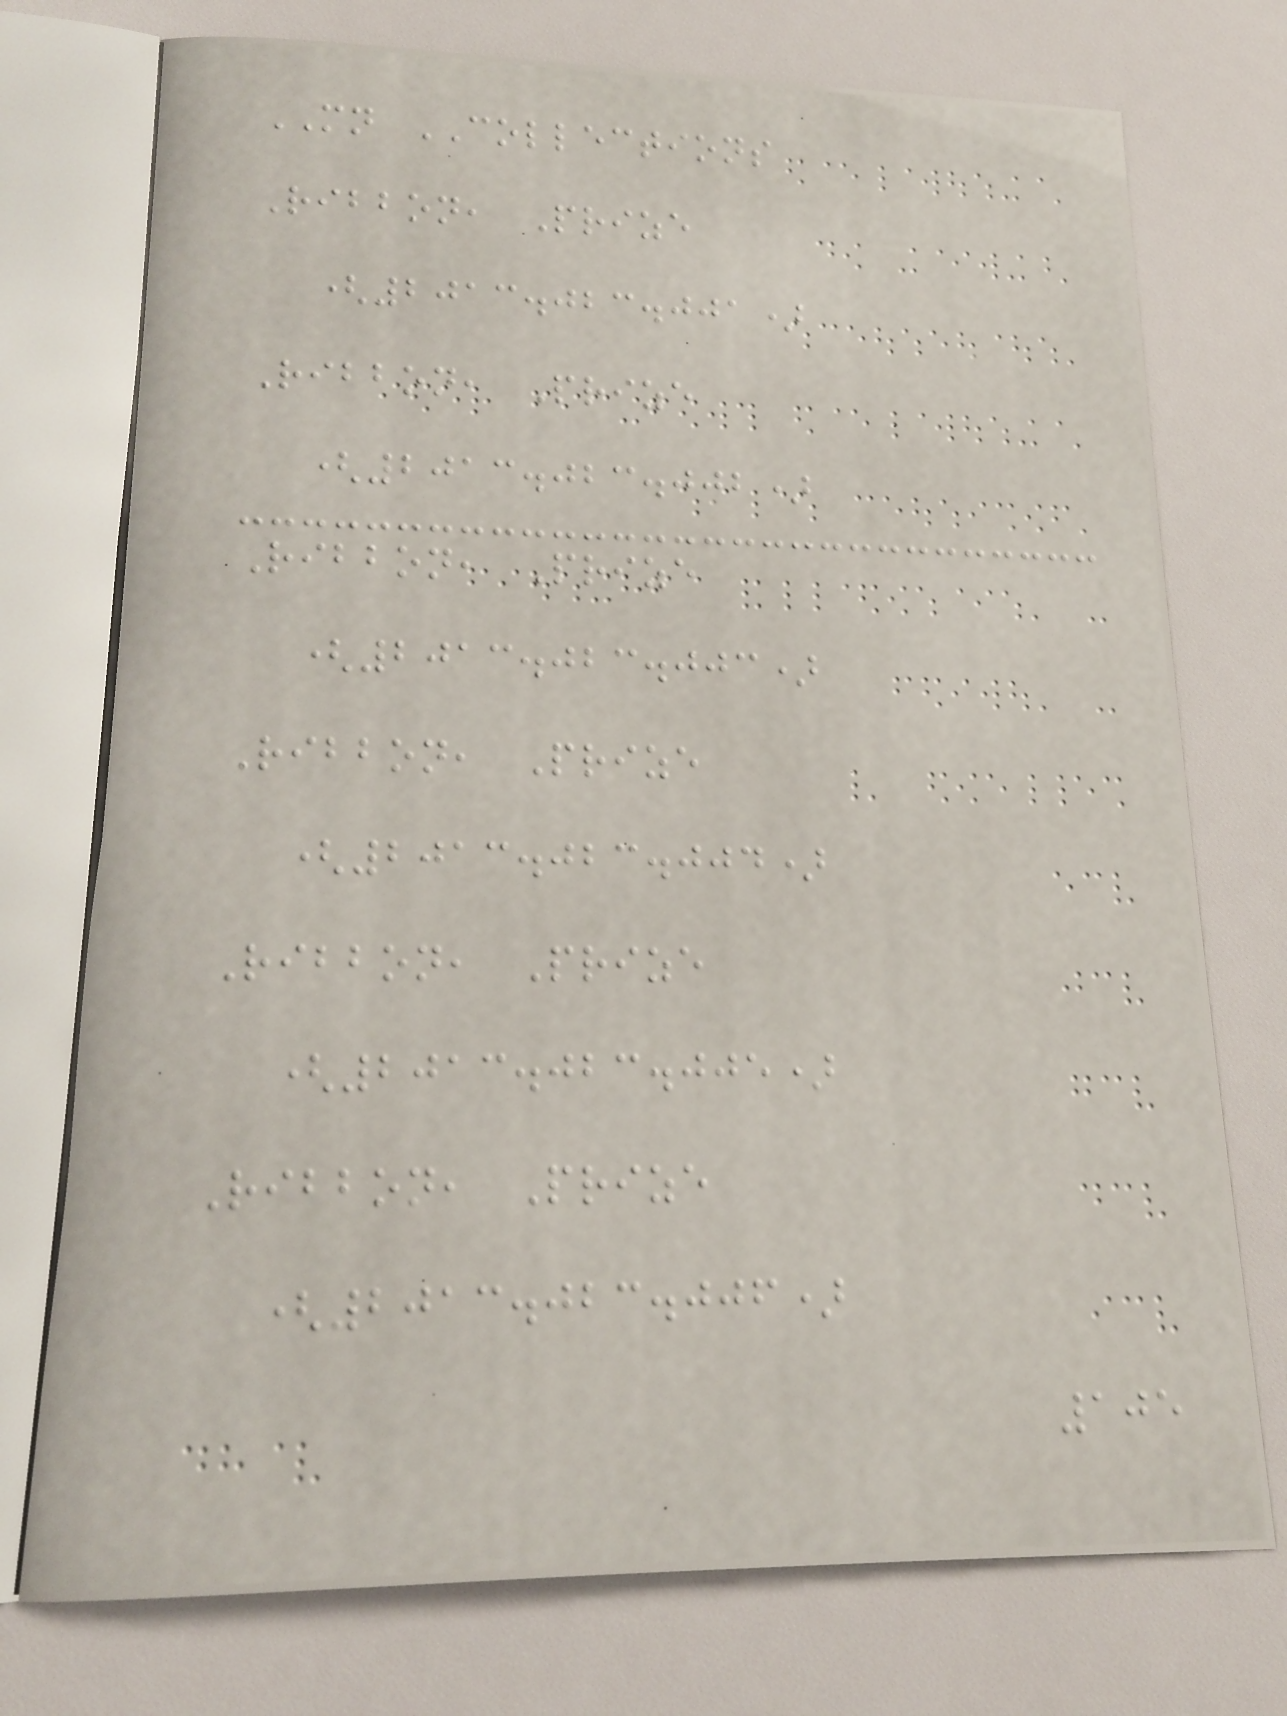MN COLLECTIONS
Ribbon, Prize
(2013.023.001)
Ribbon, Prize
(2013.023.002)
Ribbon, Prize
(2013.023.003)
Ribbon, Prize
(2013.023.004)
Ribbon, Prize
(2013.023.005)
Ribbon, Prize
(2013.023.006)
105
